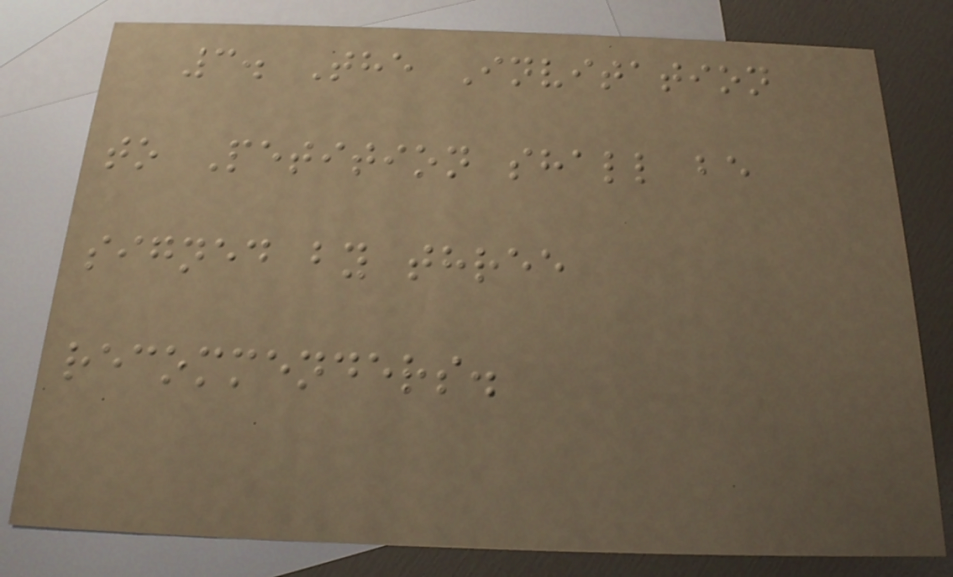3. The Invitation
to Petition shall be
signed by three
recommenders.
